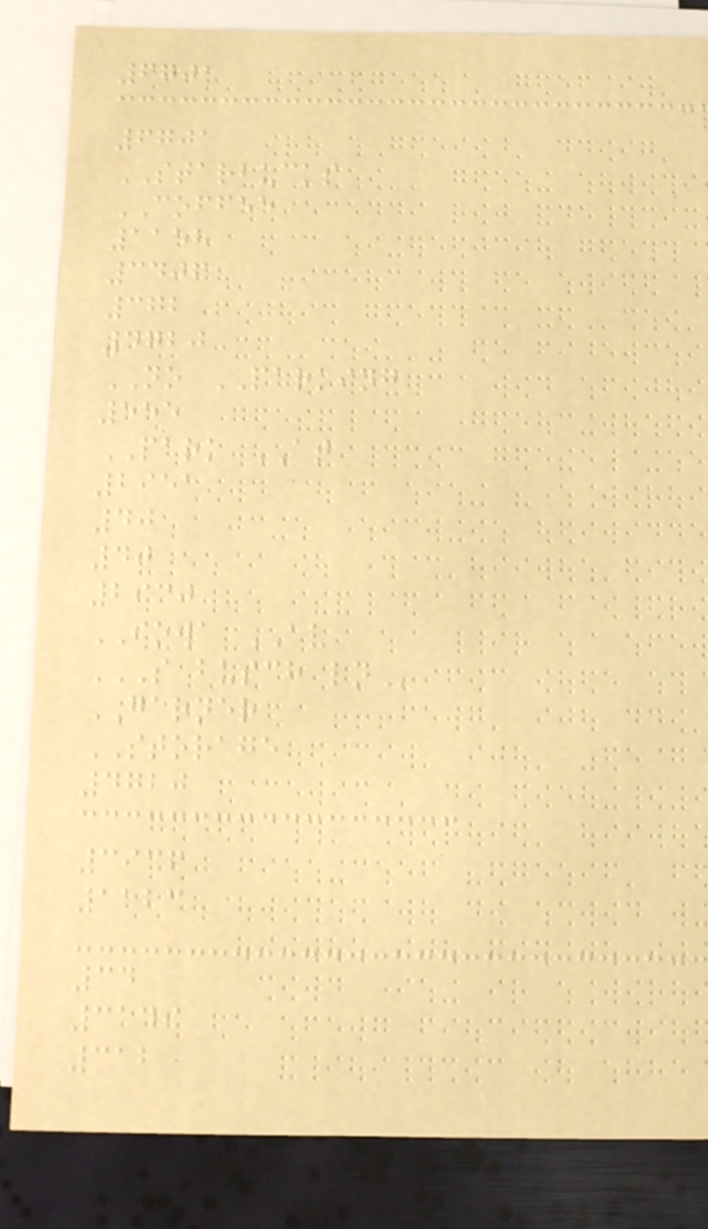6701
6701
STARBUCKS
COFFEE
1158
3406
372
4720
NO PARKING
555
PARK AT
2951
40
40
2930
IOWA AV
S BUSCH LN
GARNER
STORAGE
4720
3936
1123
34
3149
312
